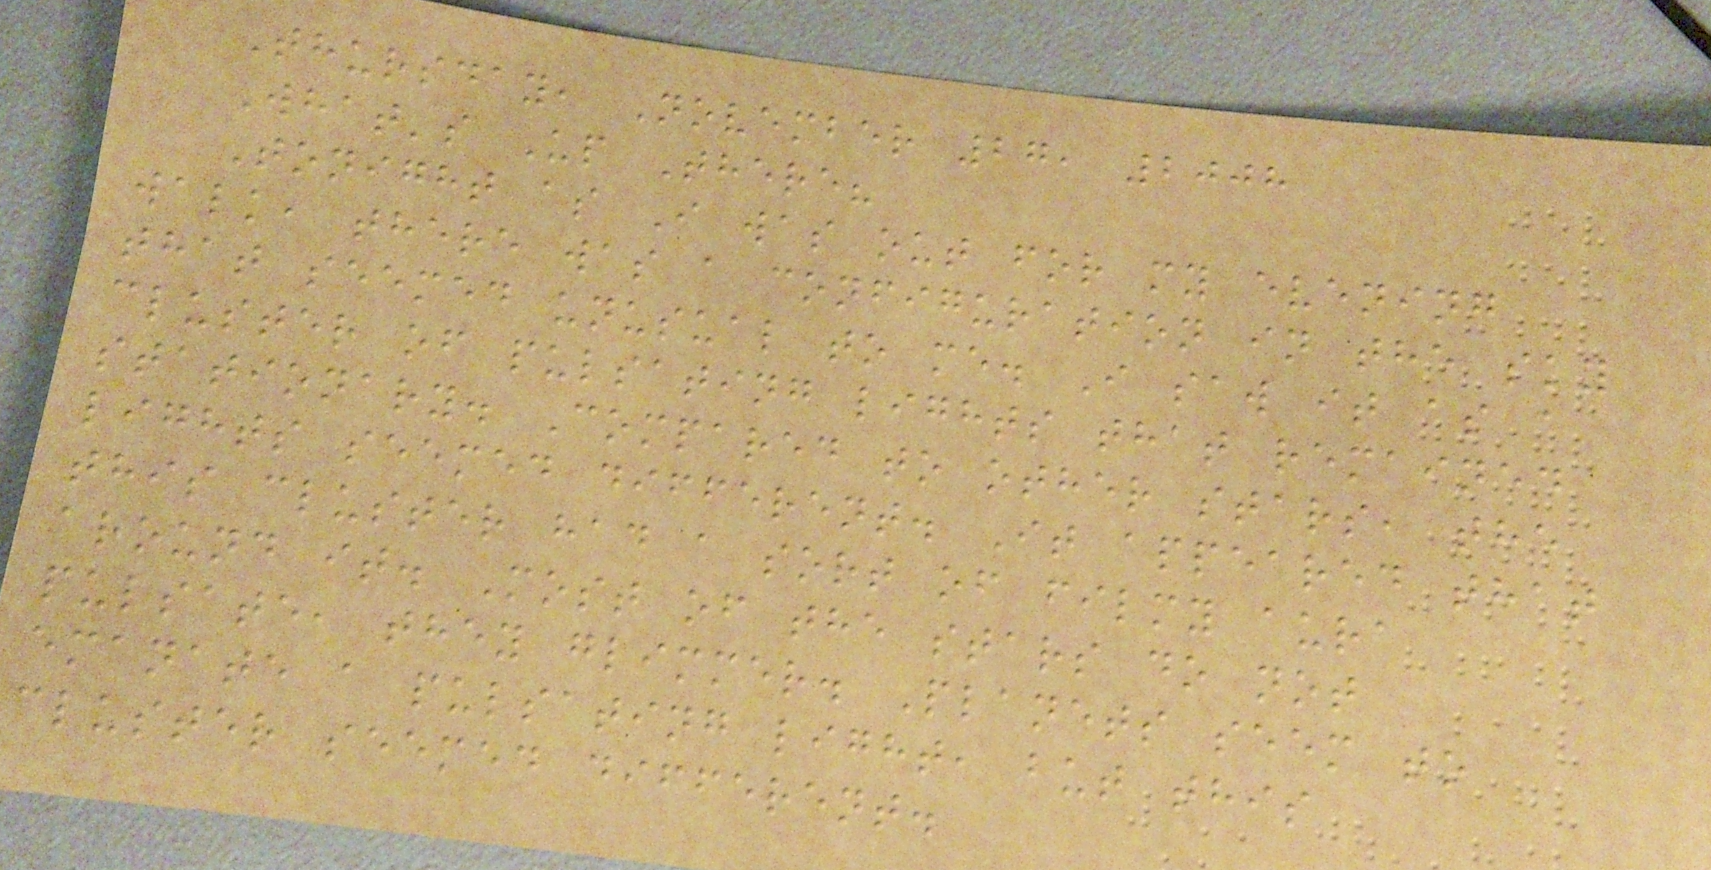Thursday, November 27, 2008
What's Up There?
Tonight as I was out for my evening
walk, there was a configuration in the sky
that seemed unusual to me. I saw it as a
cluster of pulsating lights that remained
stationary. Compared to other stars, the
lights seemed different. It appeared that
this cluster had a sort of filmy aura
around it. Most of the stars do not
pulsate, they glimmer. Planets seem to
emanate a pulsating light, but this
cluster seemed different.
